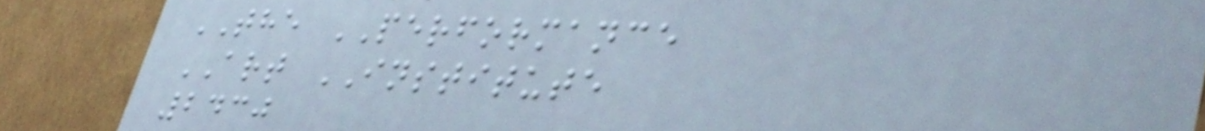THE PERFORMANCE
ART INSTITUTE
2430
